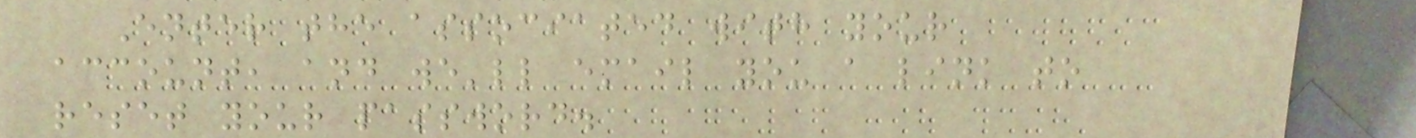Enter the associated with your
account, and we'll email you a link to
reset your password.
